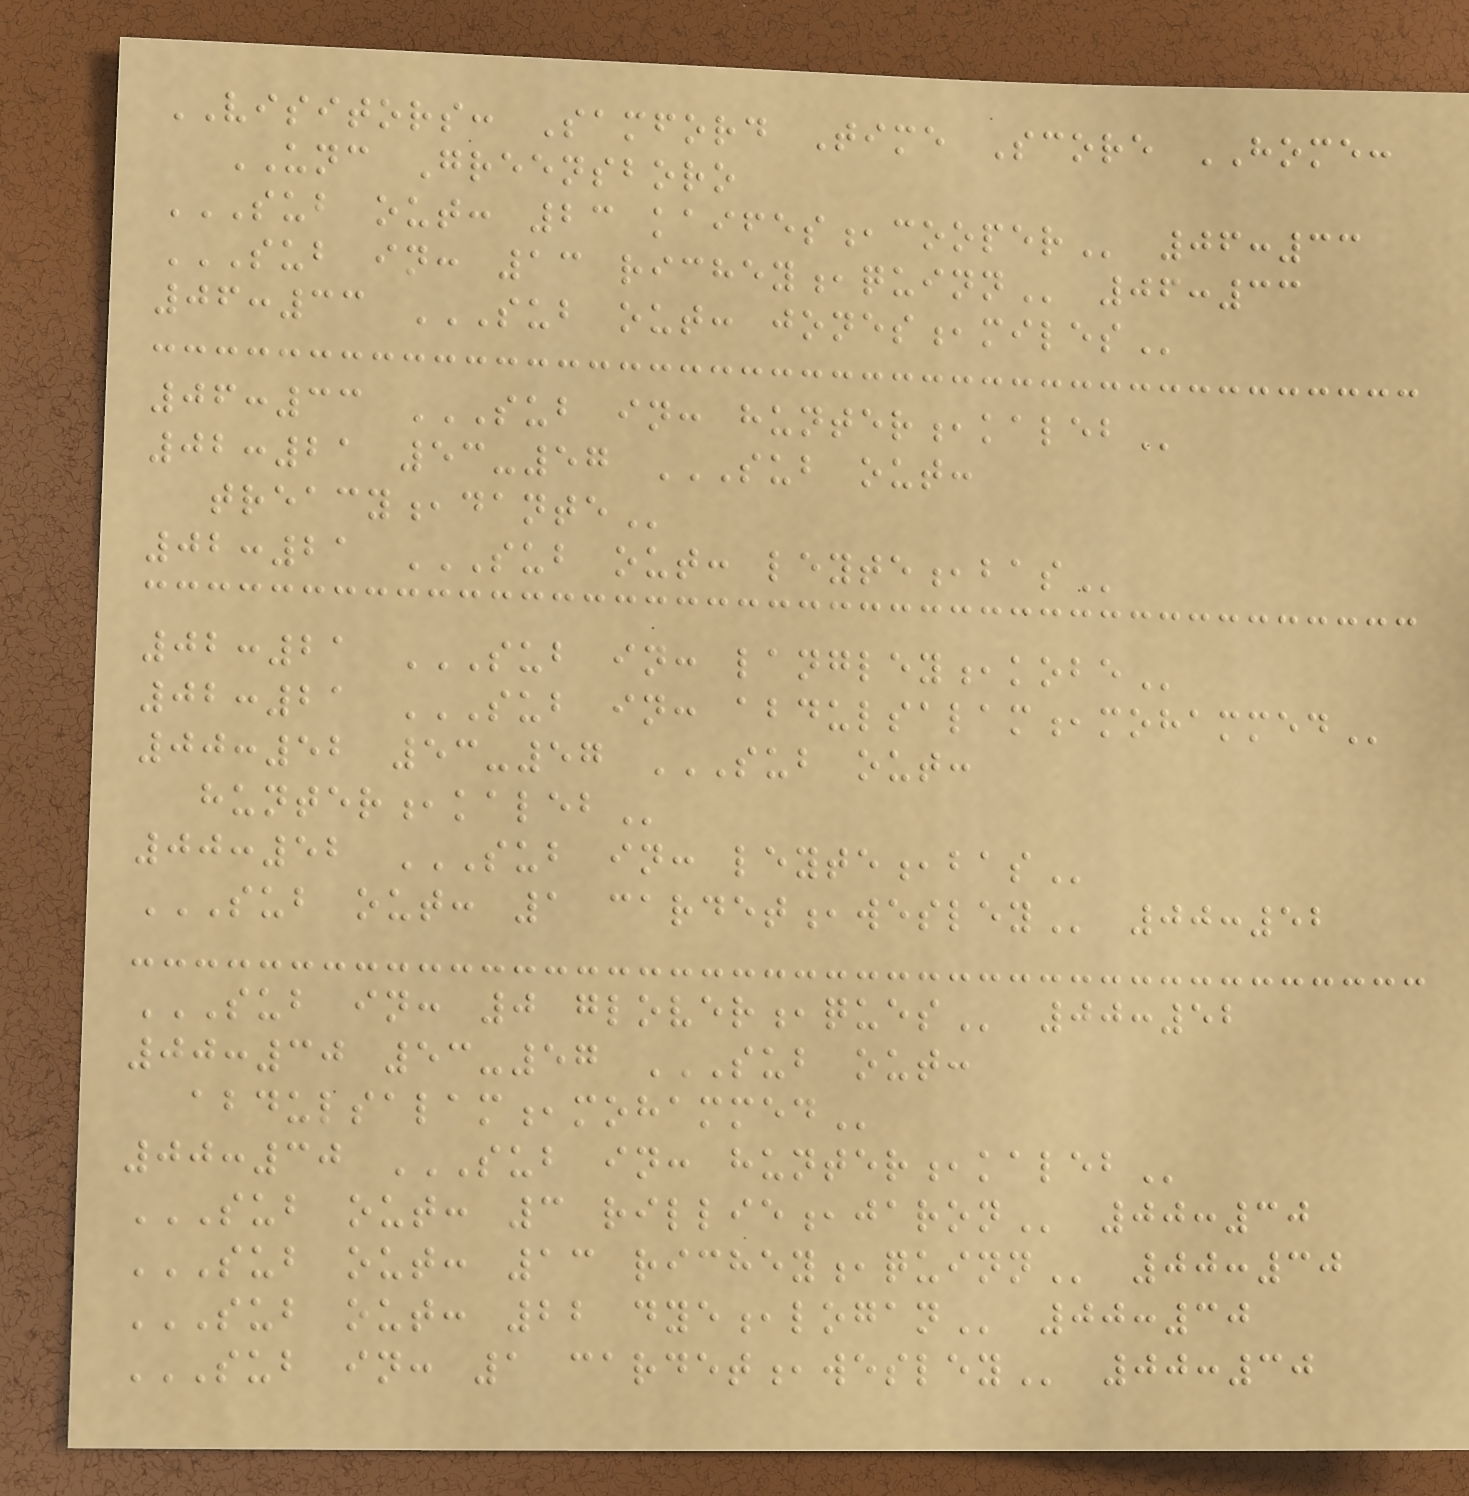VISITORS: Samford Time Score HOME:
UNC Greensboro
SUB OUT: 23 KAIFES,COOPER 06:33
SUB IN: 13 RICHEY,QUINN 06:33
06:33 SUB OUT: JONES,MILES
06:33 SUB IN: HUNTER,KALEB
02:21 53-57 SUB OUT:
TREACY,DANTE
02:21 SUB OUT: LEYTE,BAS
02:21 SUB IN: LANGLEY,KOBE
02:21 SUB IN: ABDULSALAM,MOHAMMED
00:52 53-57 SUB OUT:
HUNTER,KALEB
00:52 SUB IN: LEYTE,BAS
SUB OUT: 1 CARDET,WESLEY 00:52
SUB IN: 0 GLOVER,QUES 00:52
00:30 53-57 SUB OUT:
ABDULSALAM,MOHAMMED
00:30 SUB IN: HUNTER,KALEB
SUB OUT: 3 RILLIE,JARON 00:30
SUB OUT: 13 RICHEY,QUINN 00:30
SUB OUT: 22 DYE,LOGAN 00:30
SUB IN: 1 CARDET,WESLEY 00:30
